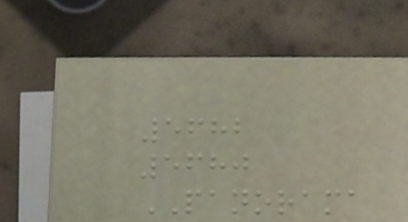5682
5680
PANORAMA
